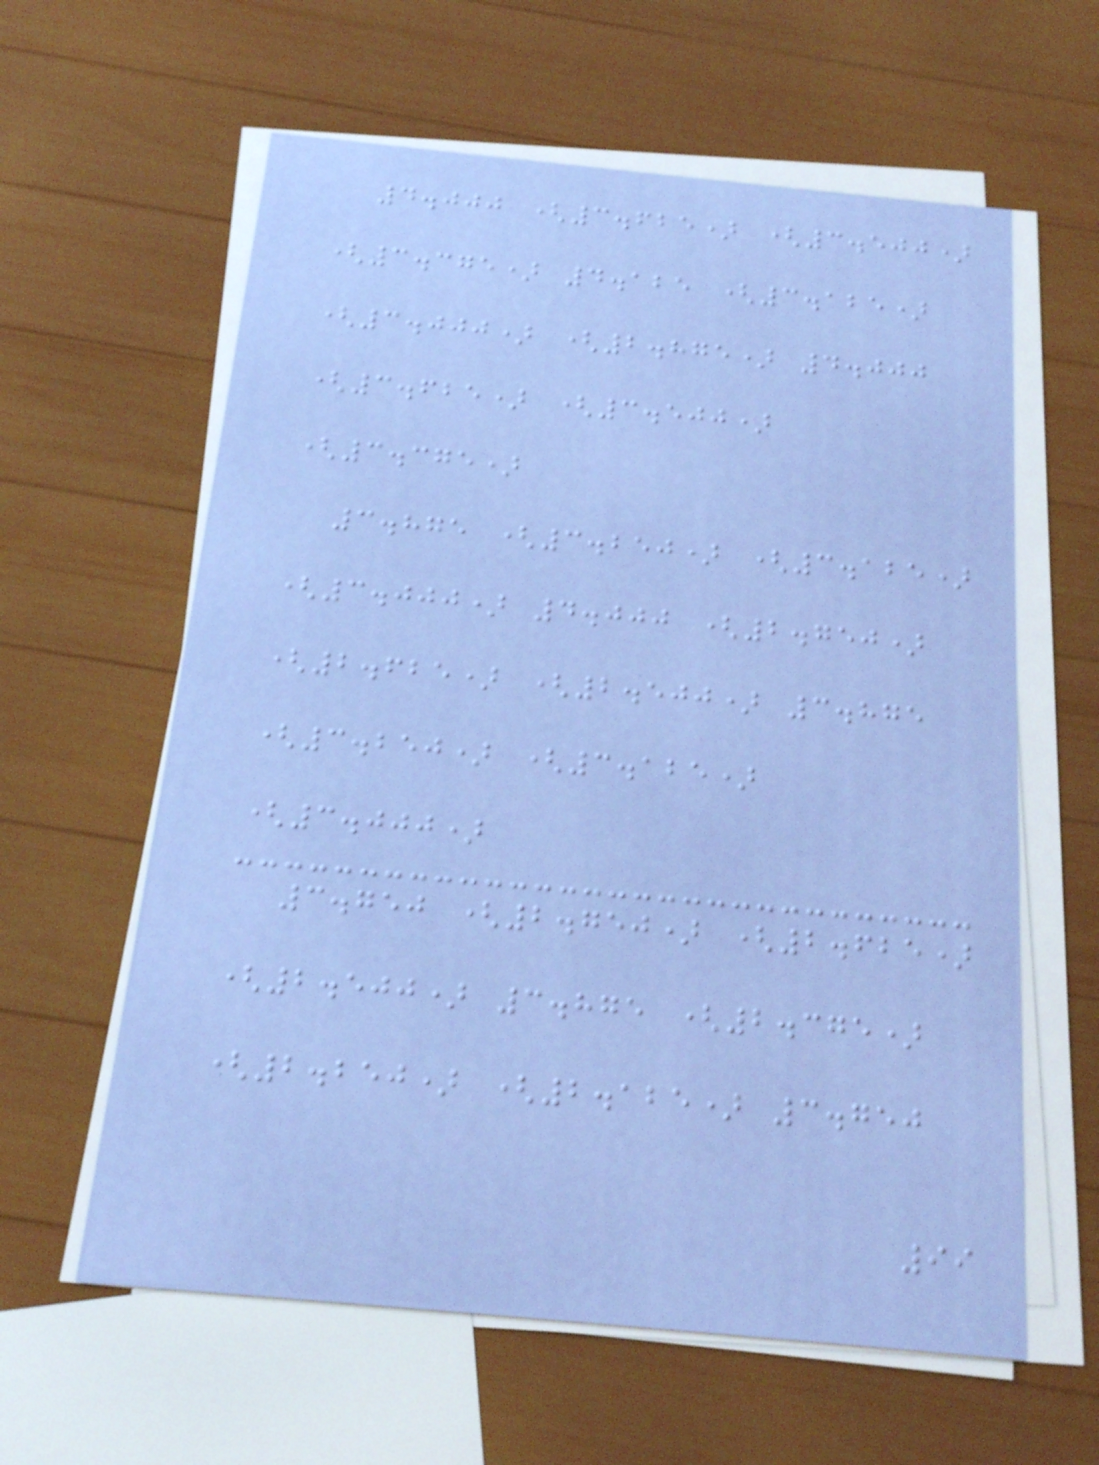4.000 (3.625) (3.500)
(3.375) 4.125 (3.125)
(3.000) (2.875) 4.000
(3.625) (3.500)
(3.375)
3.875 (3.250) (3.125)
(3.000) 4.000 (2.750)
(2.625) (2.500) 3.875
(3.250) (3.125)
(3.000)
3.750 (2.750) (2.625)
(2.500) 3.875 (2.375)
(2.250) (2.125) 3.750
99
